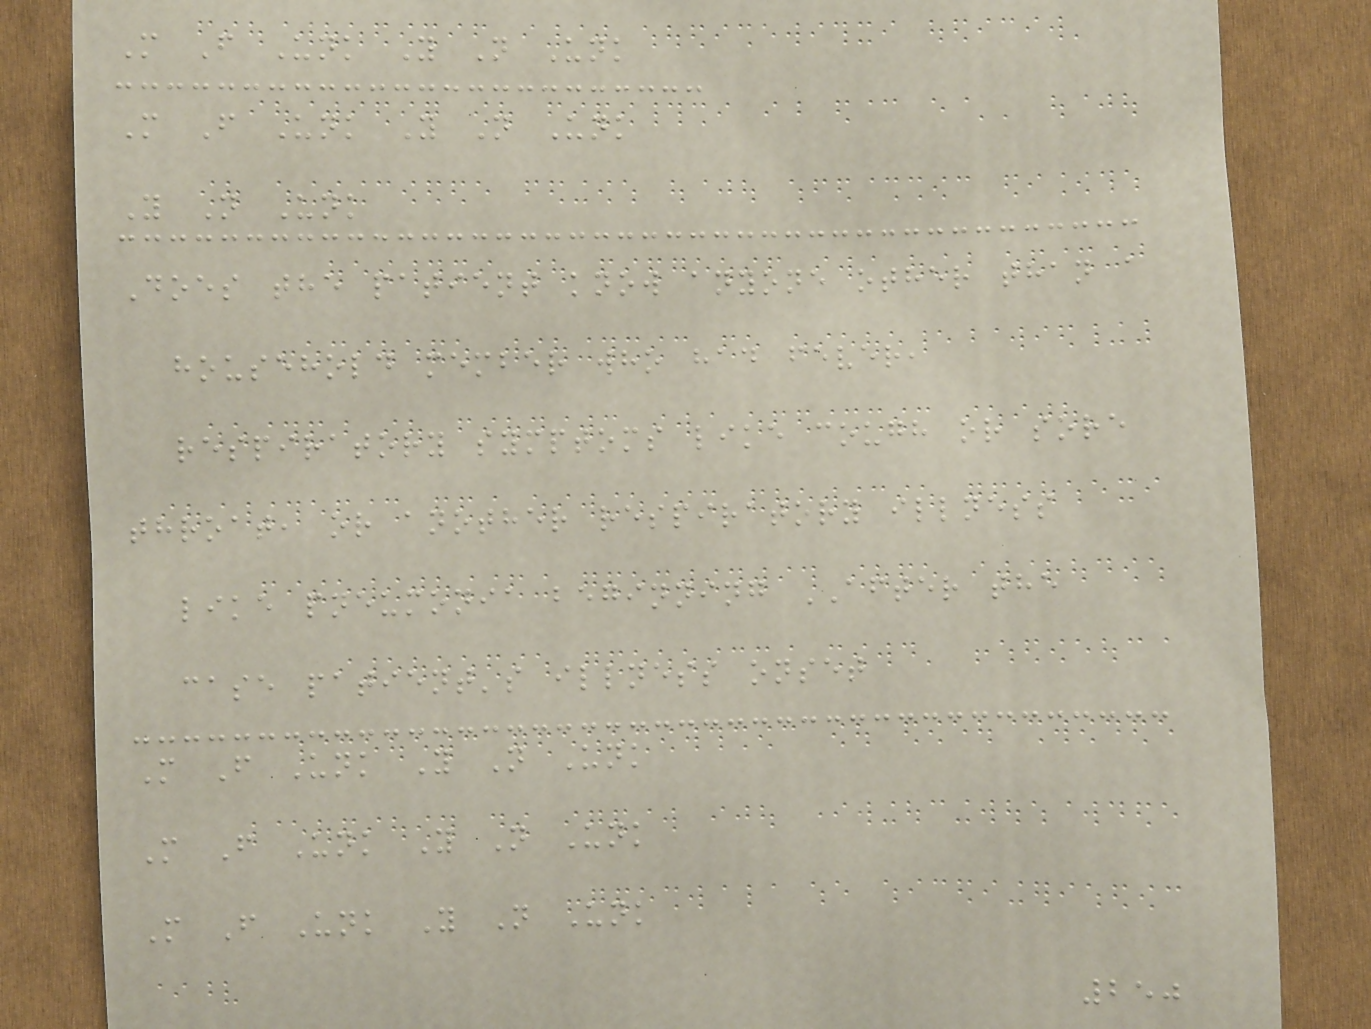M F Unk Y N Unk
M F Unk Y N Unk
Y N Unk
Does the patient know anyone other than a
household member who had fever,
respiratory symptoms like cough or sore
throat, or another respiratory illness
like pneumonia beginning AFTER the
case patient's illness onset
M F Unk Y N Unk
M F Unk Y N Unk
M F Unk Y N Unk
250
